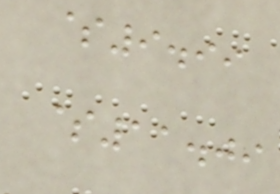$9.99
$11.09
